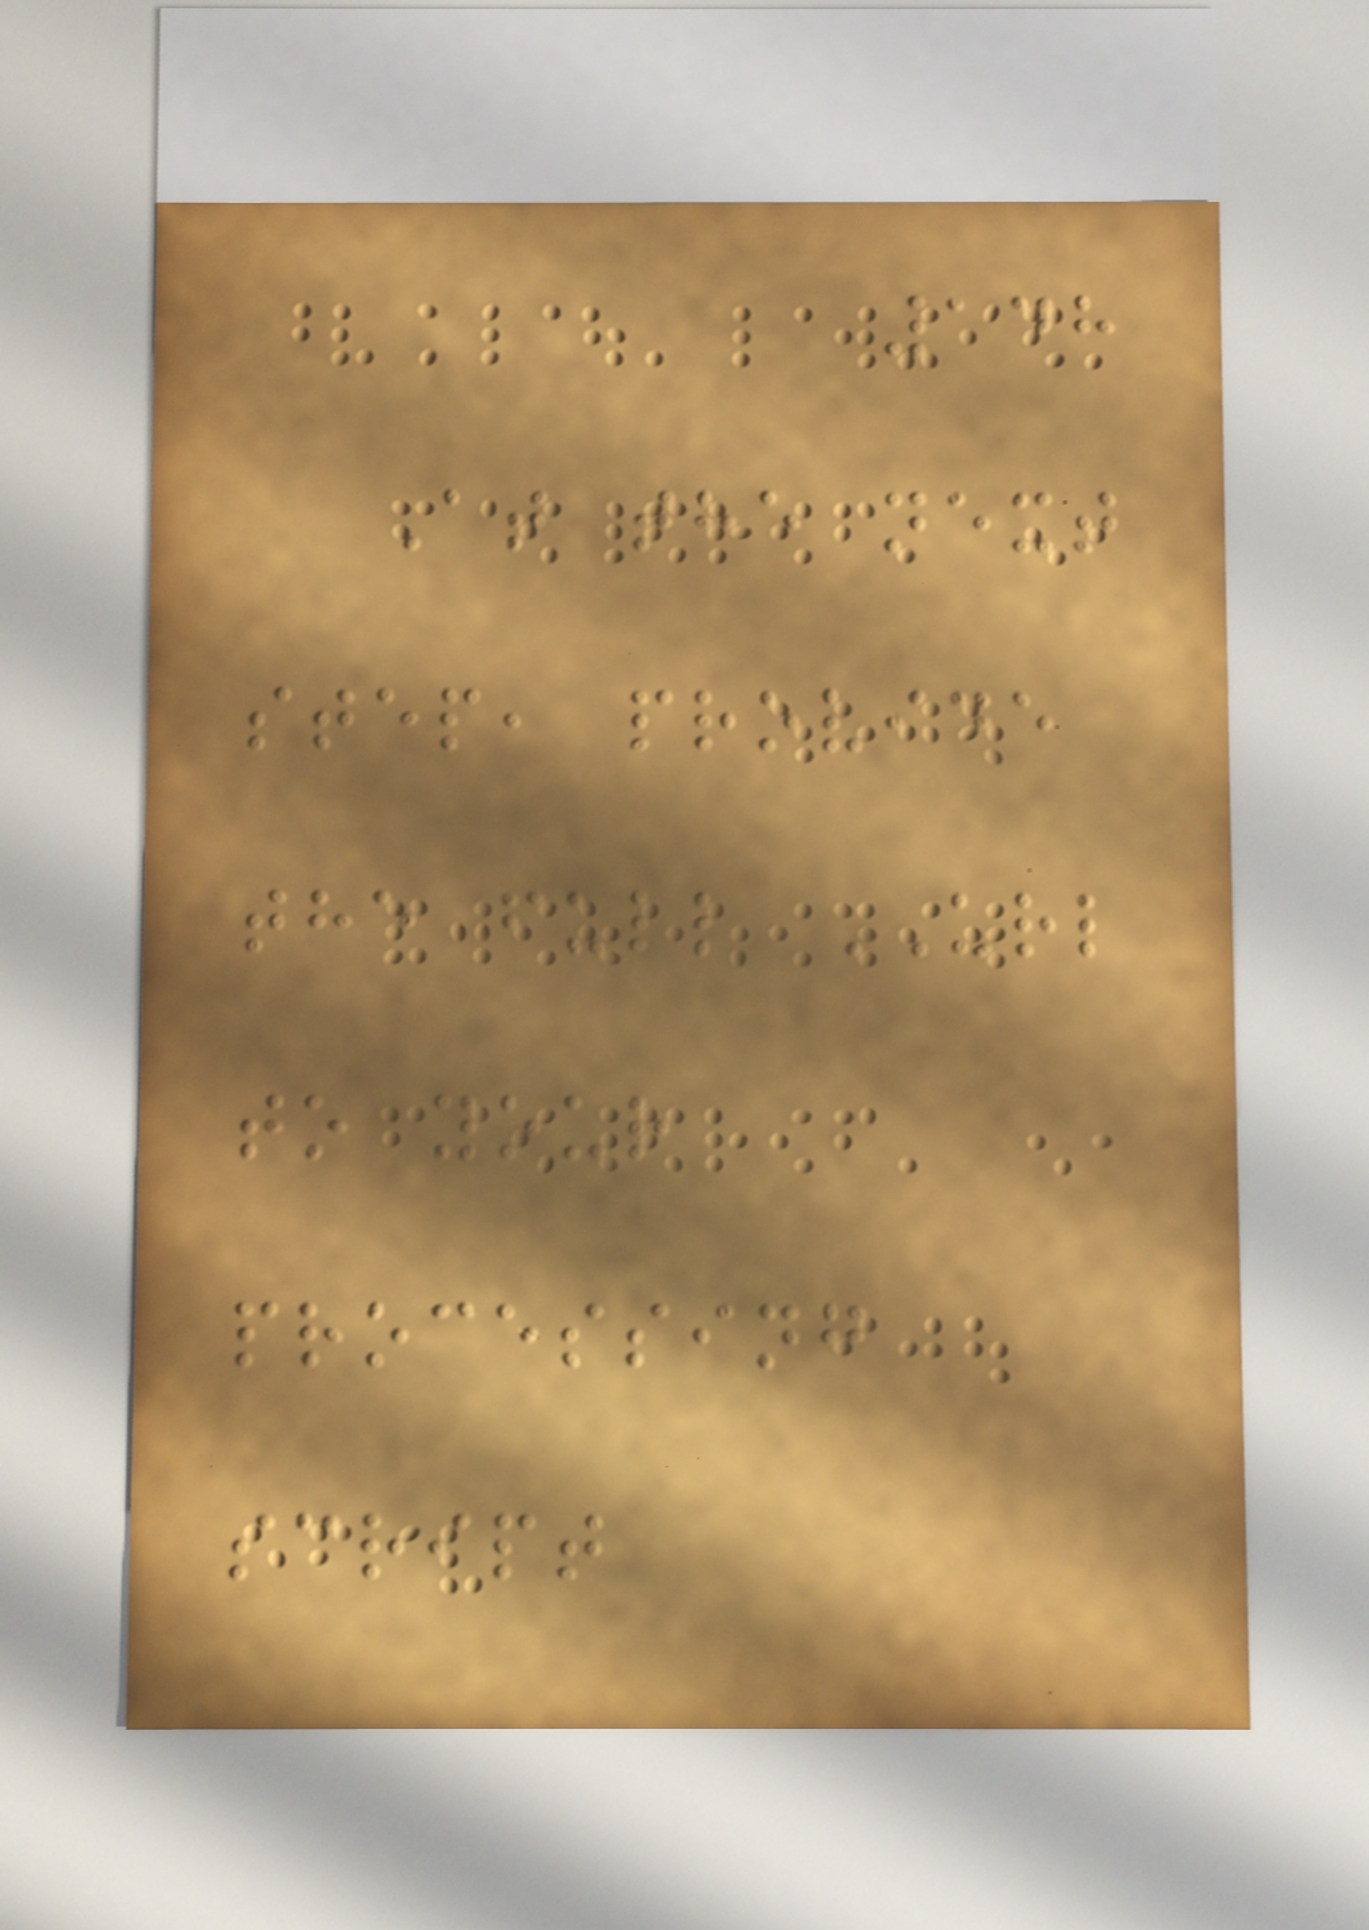148
At the next
step, provide
the full URL
to your
processing
script
